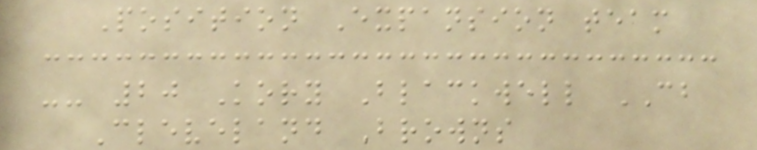Position Expansion team
-- 20 Kory Blackwell CB
Cleveland Browns
